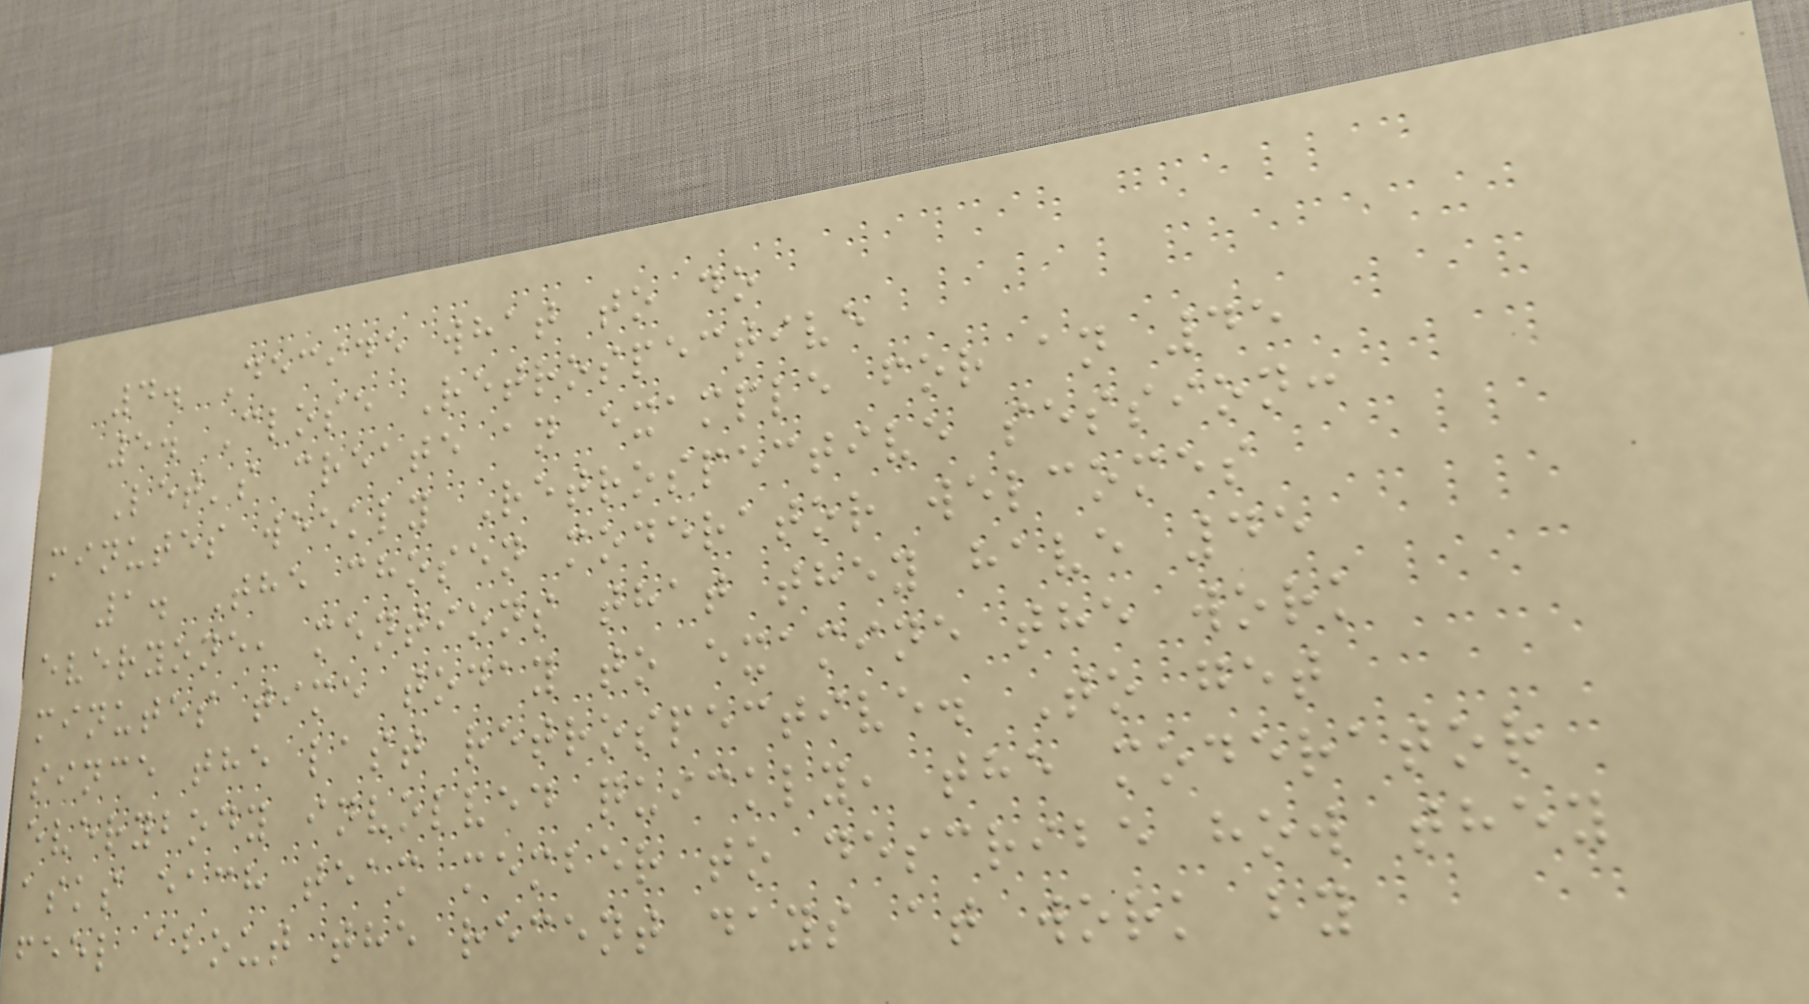4. Decide what to do
5. Close Retrospective
Let's create an example for an 45
minutes weekly Retrospective session:
1. The chosen moderator welcomes
everyone, mentions that they have 45
minutes time today to examine the work
since the last retrospective. To get
everybody involved quickly, the moderator
asks each team member to describe how they
feel about the recent days at work by
